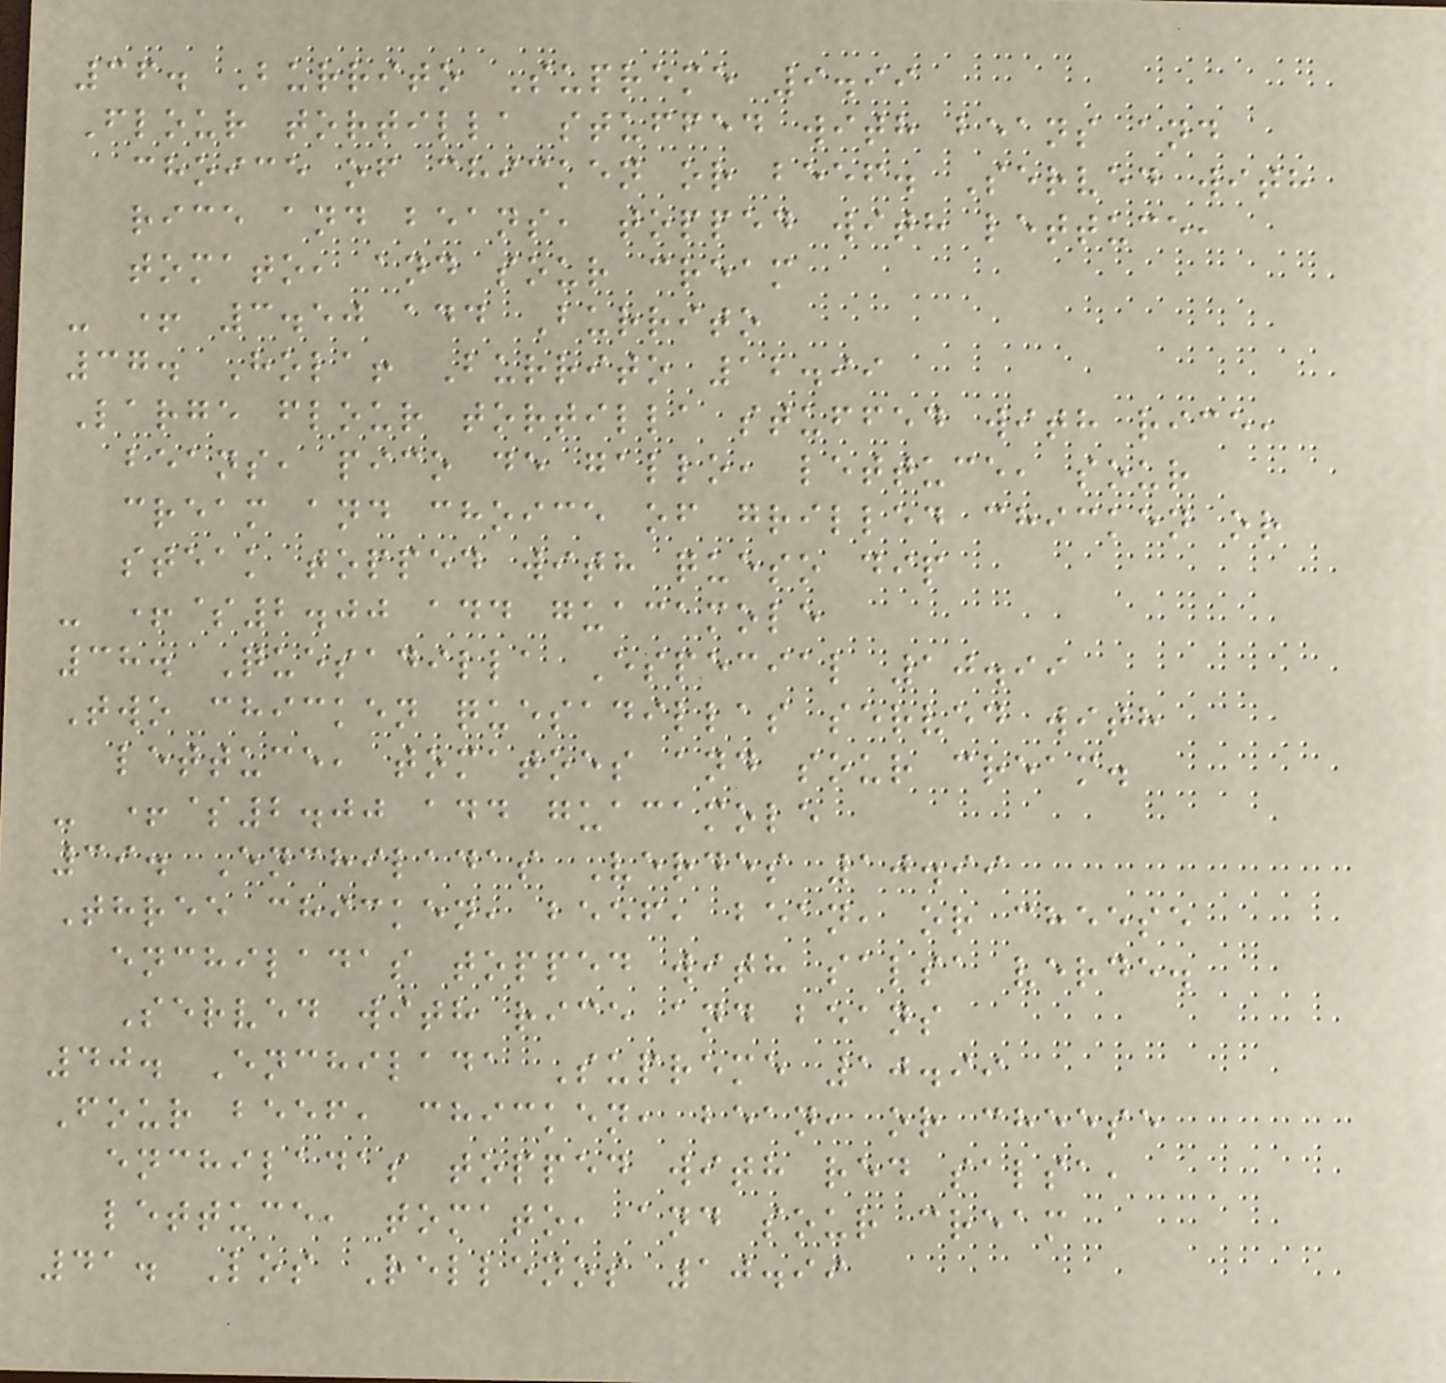36. Burrito Supreme 9.99
Flour tortilla stuffed with beans and
choice of chicken or beef. Served with
rice and beans, topped with lettuce,
tomato, and sour cream
- + 3.50 add Burrito
37. Hola! Burrito 12.99
Large flour tortilla stuffed with rice,
beans, pico de gallo, lettuce, sour
cream and choice of grilled chicken or
steak topped with queso dip
- +$2.00 add guacamole
38. Quesadilla Especial 10.99
Two chicken quesadillas served with
lettuce, tomatoes and sour cream.
- +$2.00 add guacamole
39. Enchiladas Verdes 10.99
Three chicken, beef, bean, or cheese
enchiladas topped with salsa verde.
Served with rice and beans
40. Enchilada Supreme 10.99
Four beef, chicken, bean, or cheese
enchiladas topped with red salsa,
lettuce, tomato, and sour cream
41. Los Rellenos 10.99
